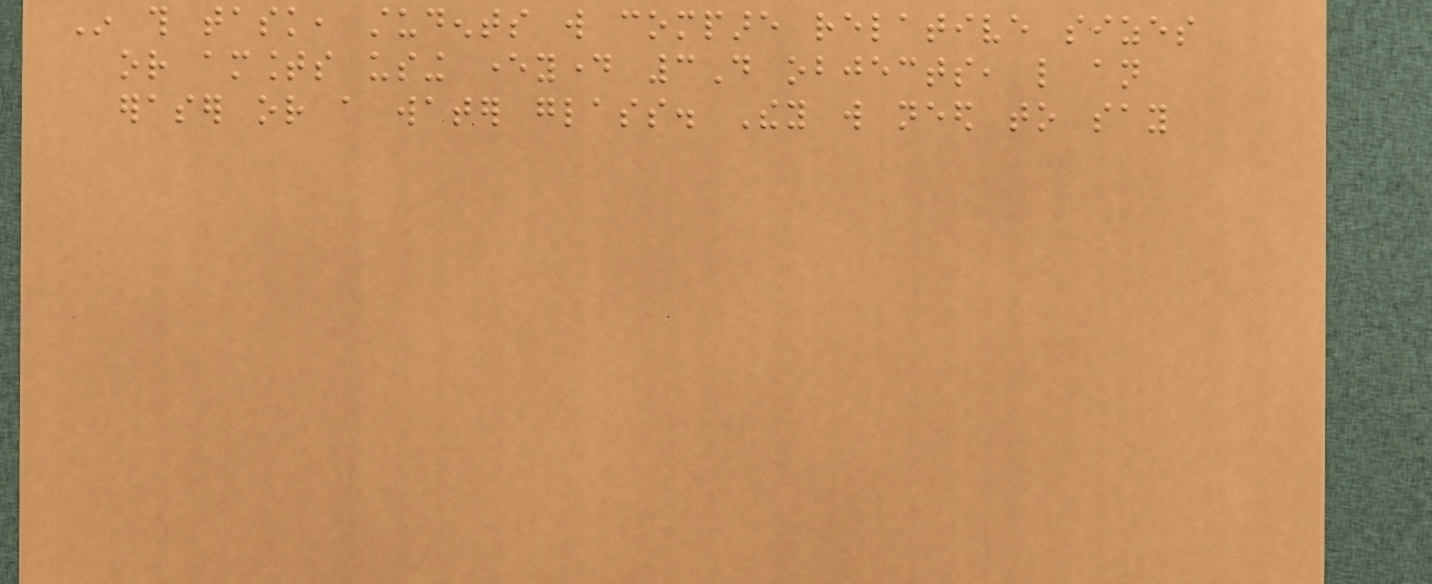In this task, students will compare relative sizes
or amounts using everyday 3D objects, like an
eraser or a water glass. They will need to say
